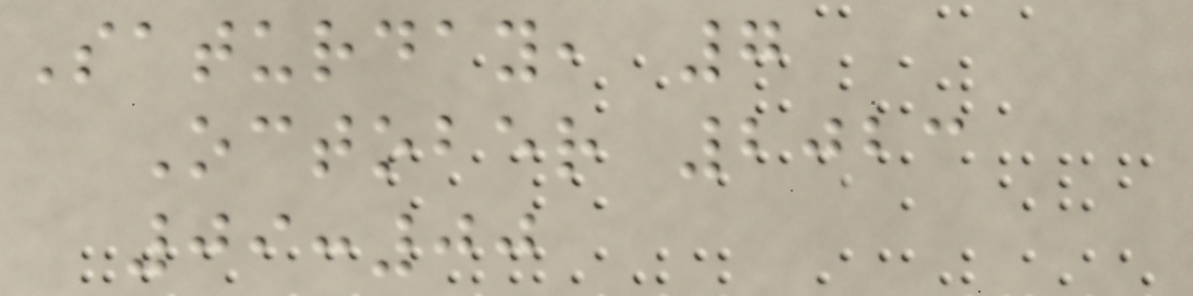Saturday, 7
October 2023
09:00
